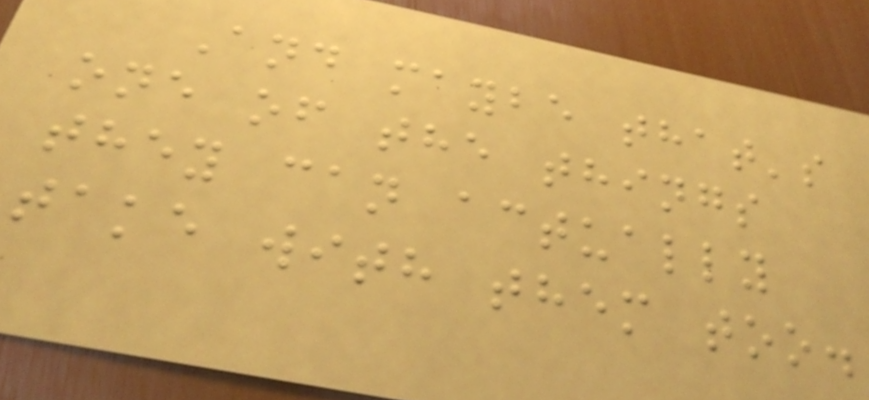And maybe that's
one of the things
they can actually
take with them too.
